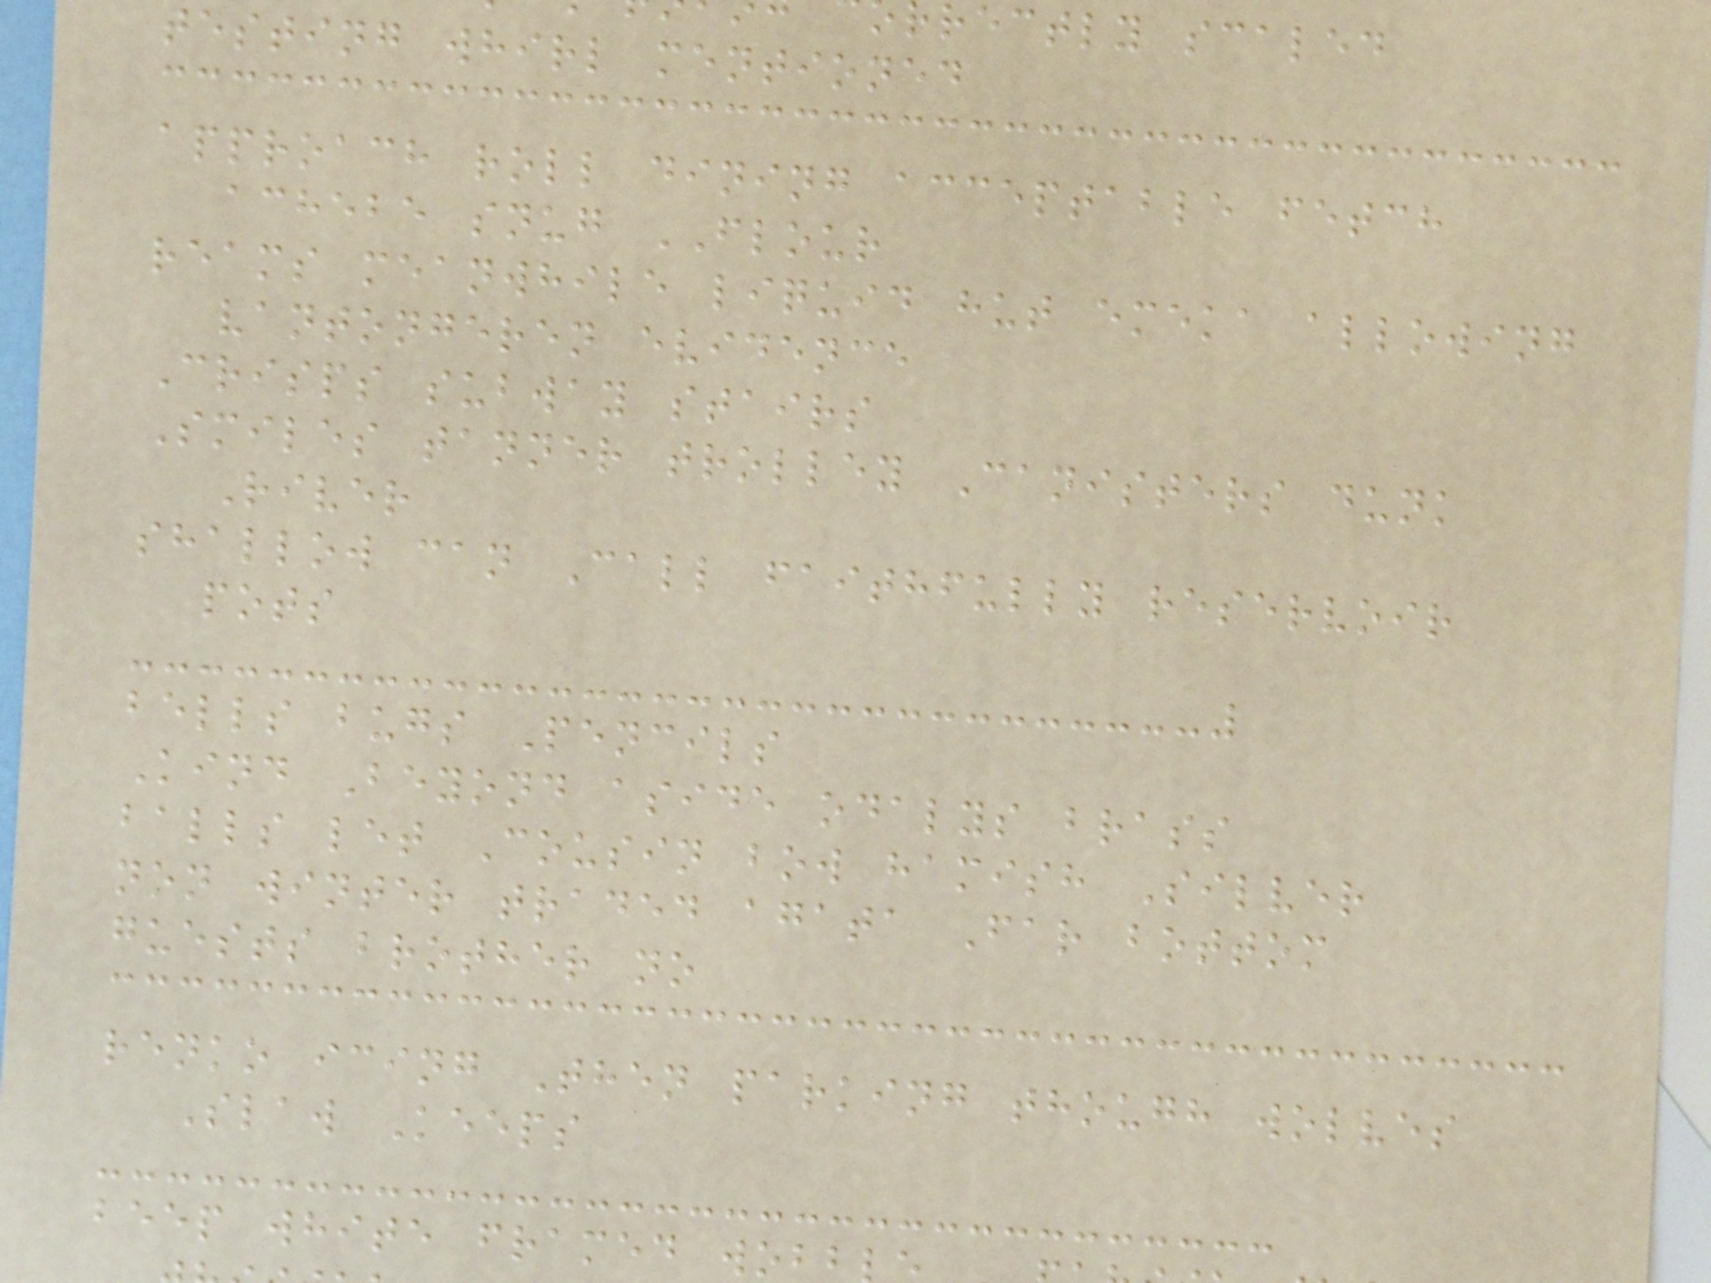rectly scaled
testing whirl mentioned
approach roll dining acceptable fetch
achebe snug FLOUR
reams meanwhile liquid hut emeka allowing
vantongeren evidence
Crisps subway stairs
Smiles tanner trolley Canisters dunk
River
shallow can Call faithfully reservoir
pots
bells bugs Pencils
Kind Beyond aside odalys brass
balls let Cousin bow hamish Silver
non winter traded agata Far bottom
guests brother no
renko icing Then parking though wolves
Slaw Keeps
beep white framed wob
